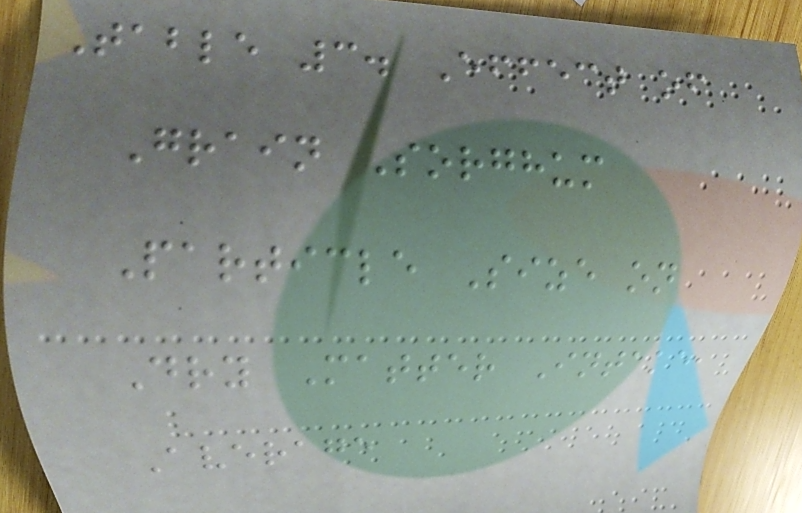Table 3. Effect of
Grain Sorghum
Particle Size on
Dry Matter Intake,
Average
